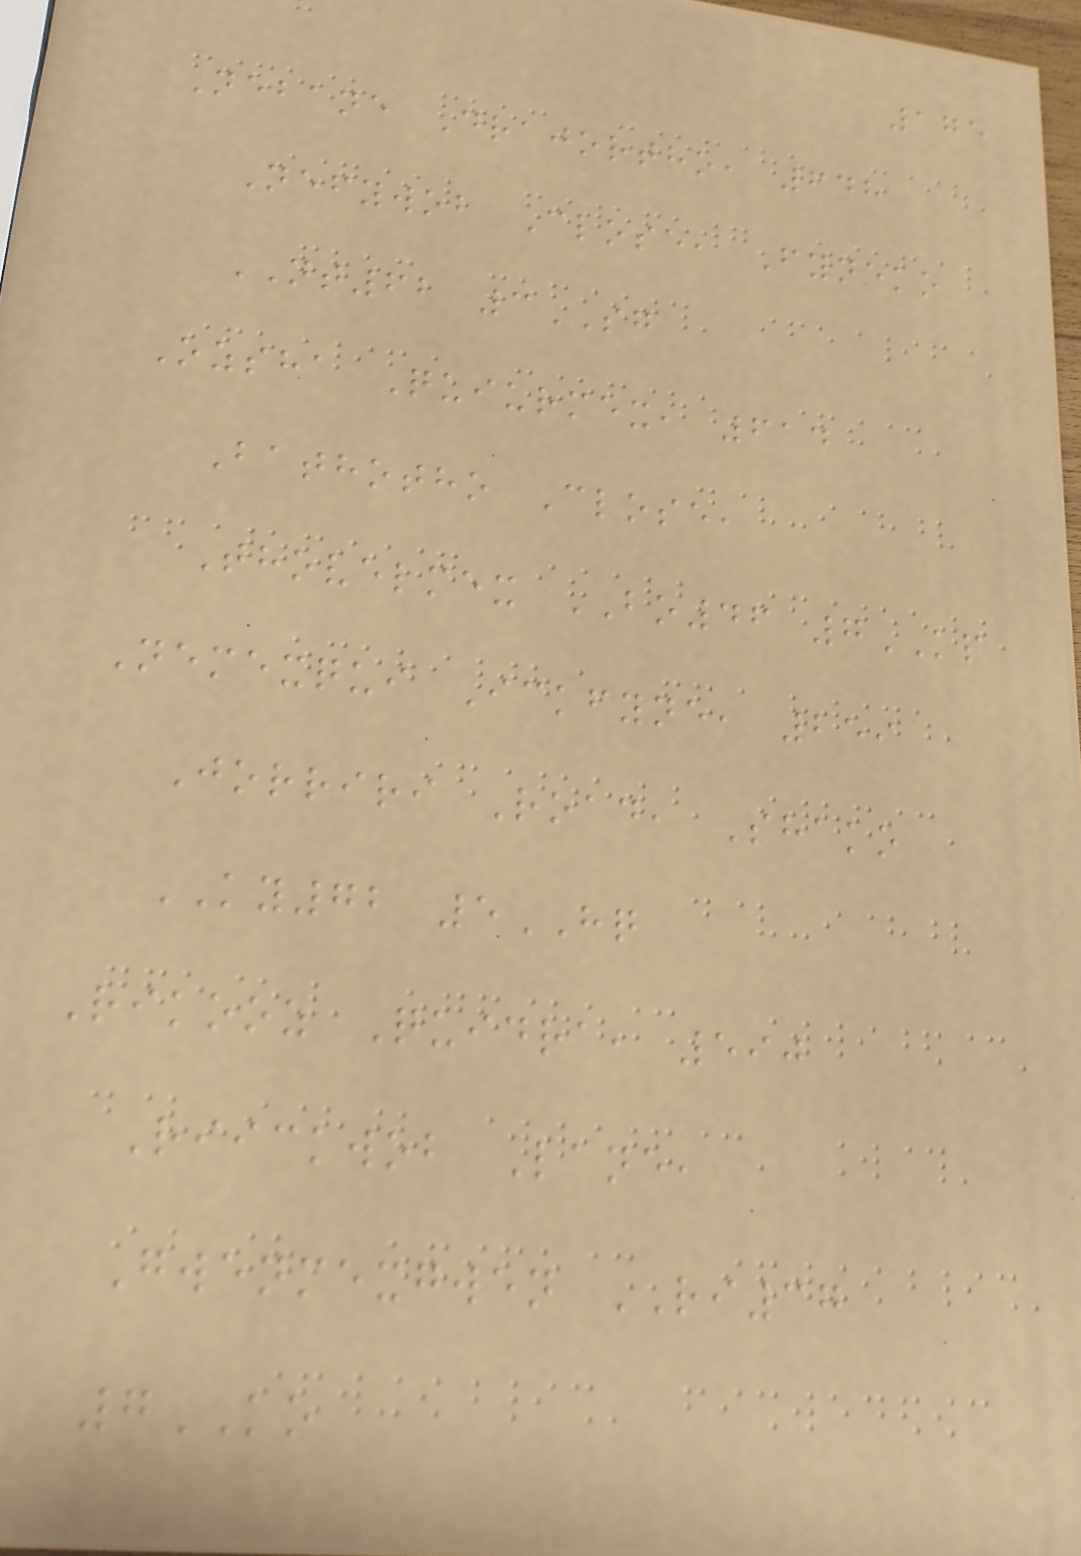175
Nebane Drajortho, 648
Nefywob Close, Fyneko
NT62 3SG
Ozsha Quiurmex, 614
Bathotho Close,
Thovelmex BO46 7KP
Nemexqui Ickfyne, 259
Jorriri Road, Shako
KY72 5HQ
Rikooz Quidra, 590
Riickwob Lane,
Gwenmexgwen RI37
7KO
